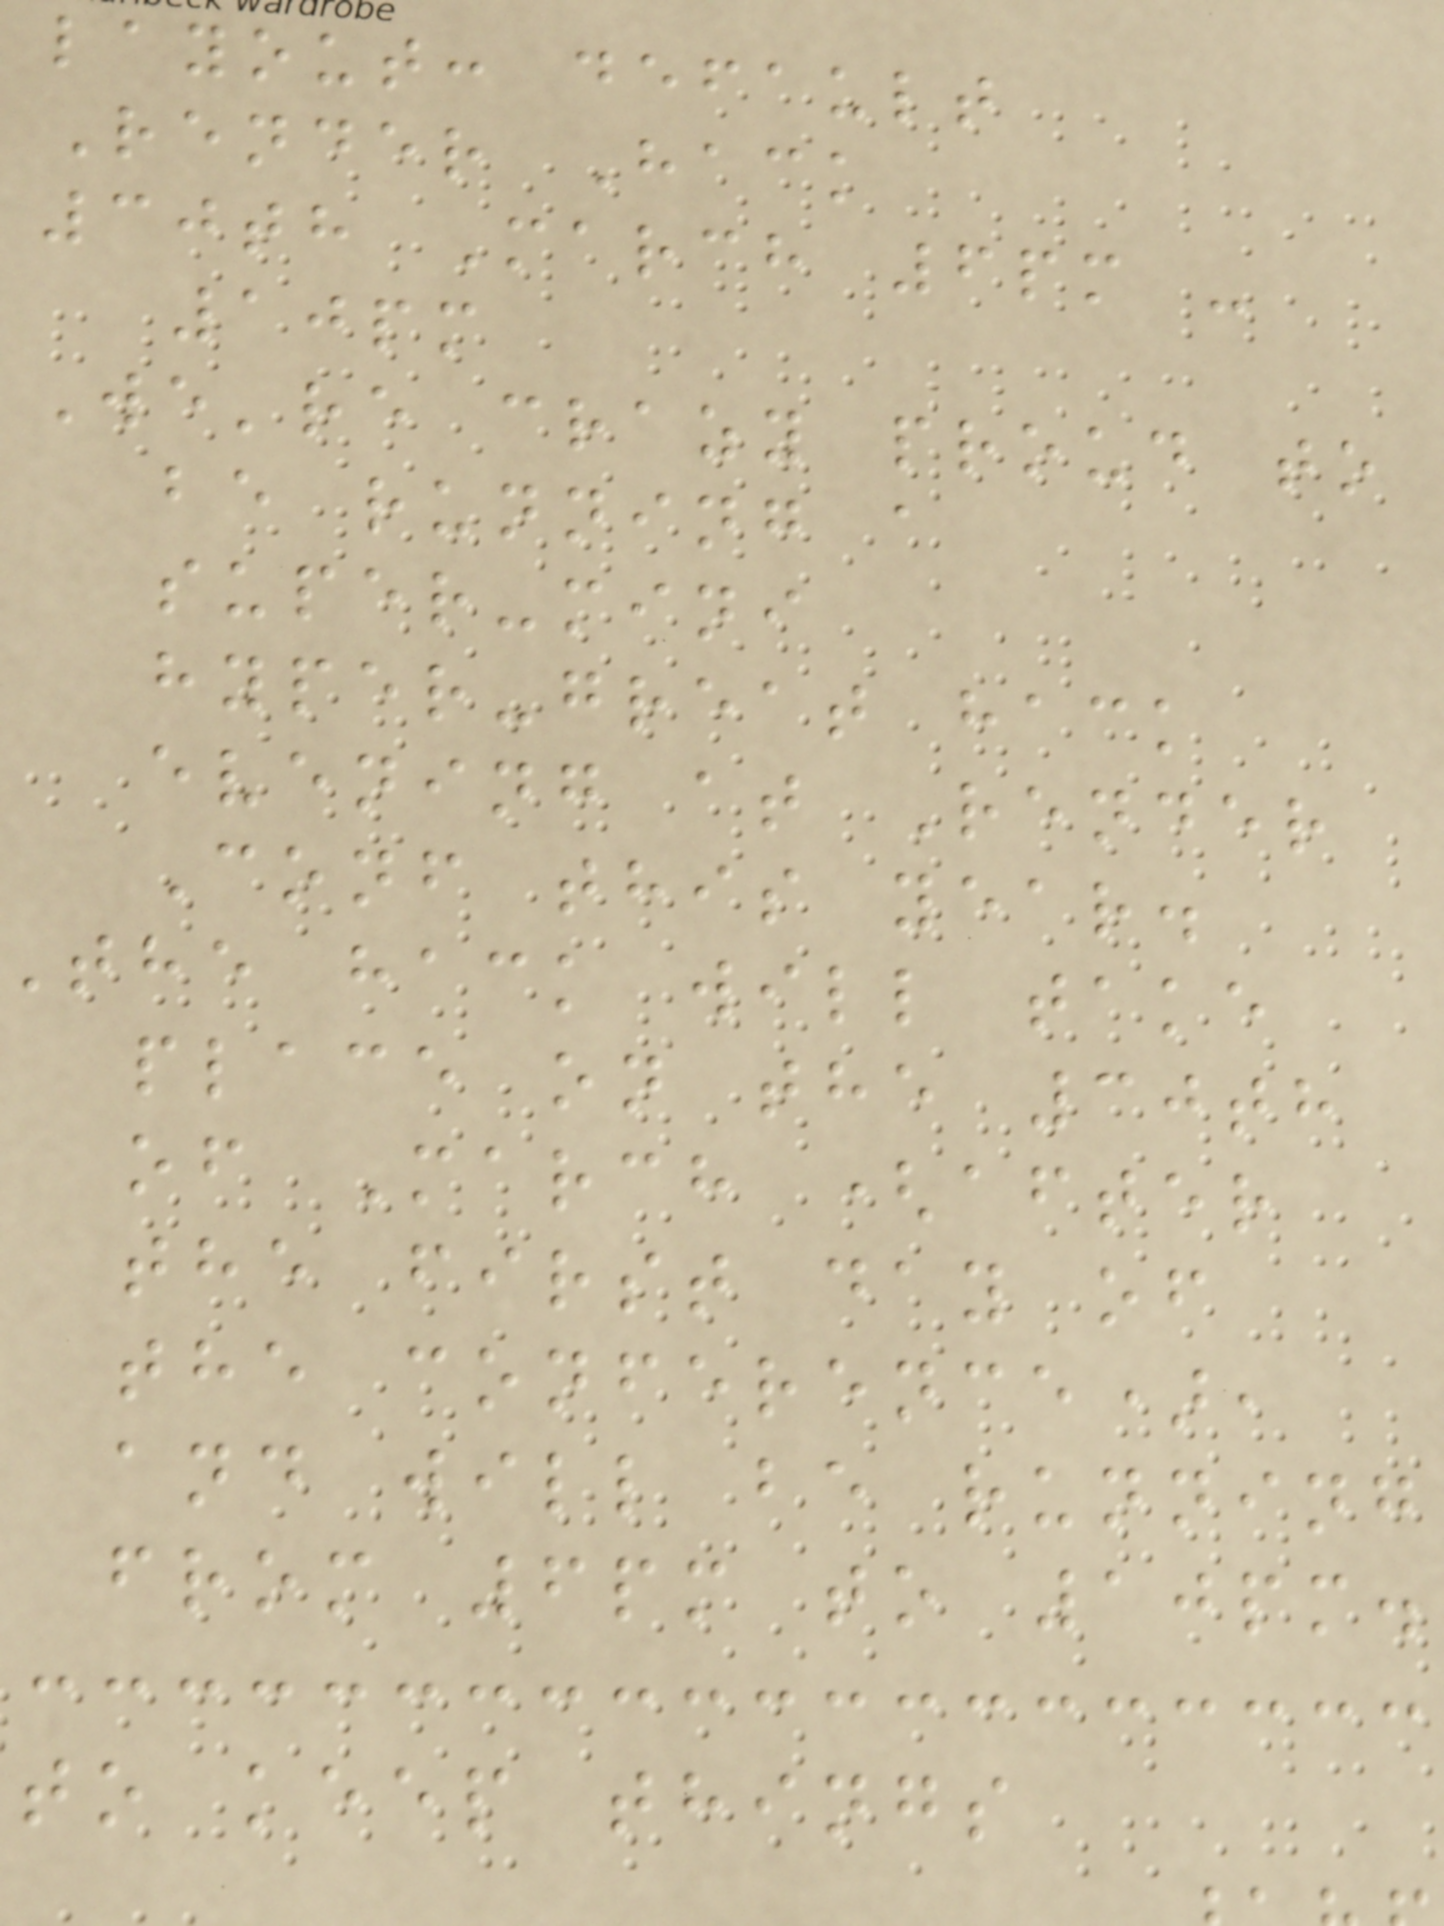layout: default
Render Hack
30th March 6pm -
10pm
We're crazy proud to
be running a
super-mini
hyper-great hack
evening at Render
Conf this year.
the hack will take
place on the 30th
of March (after
the first day of
the conference),
and will be running
from 6pm to 10pm.
to keep things
